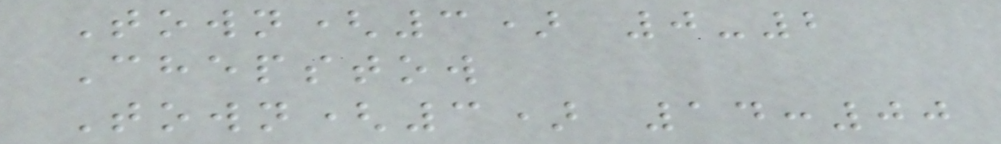Town(3) 0-2
Chepstow
Town(3) 14:00
